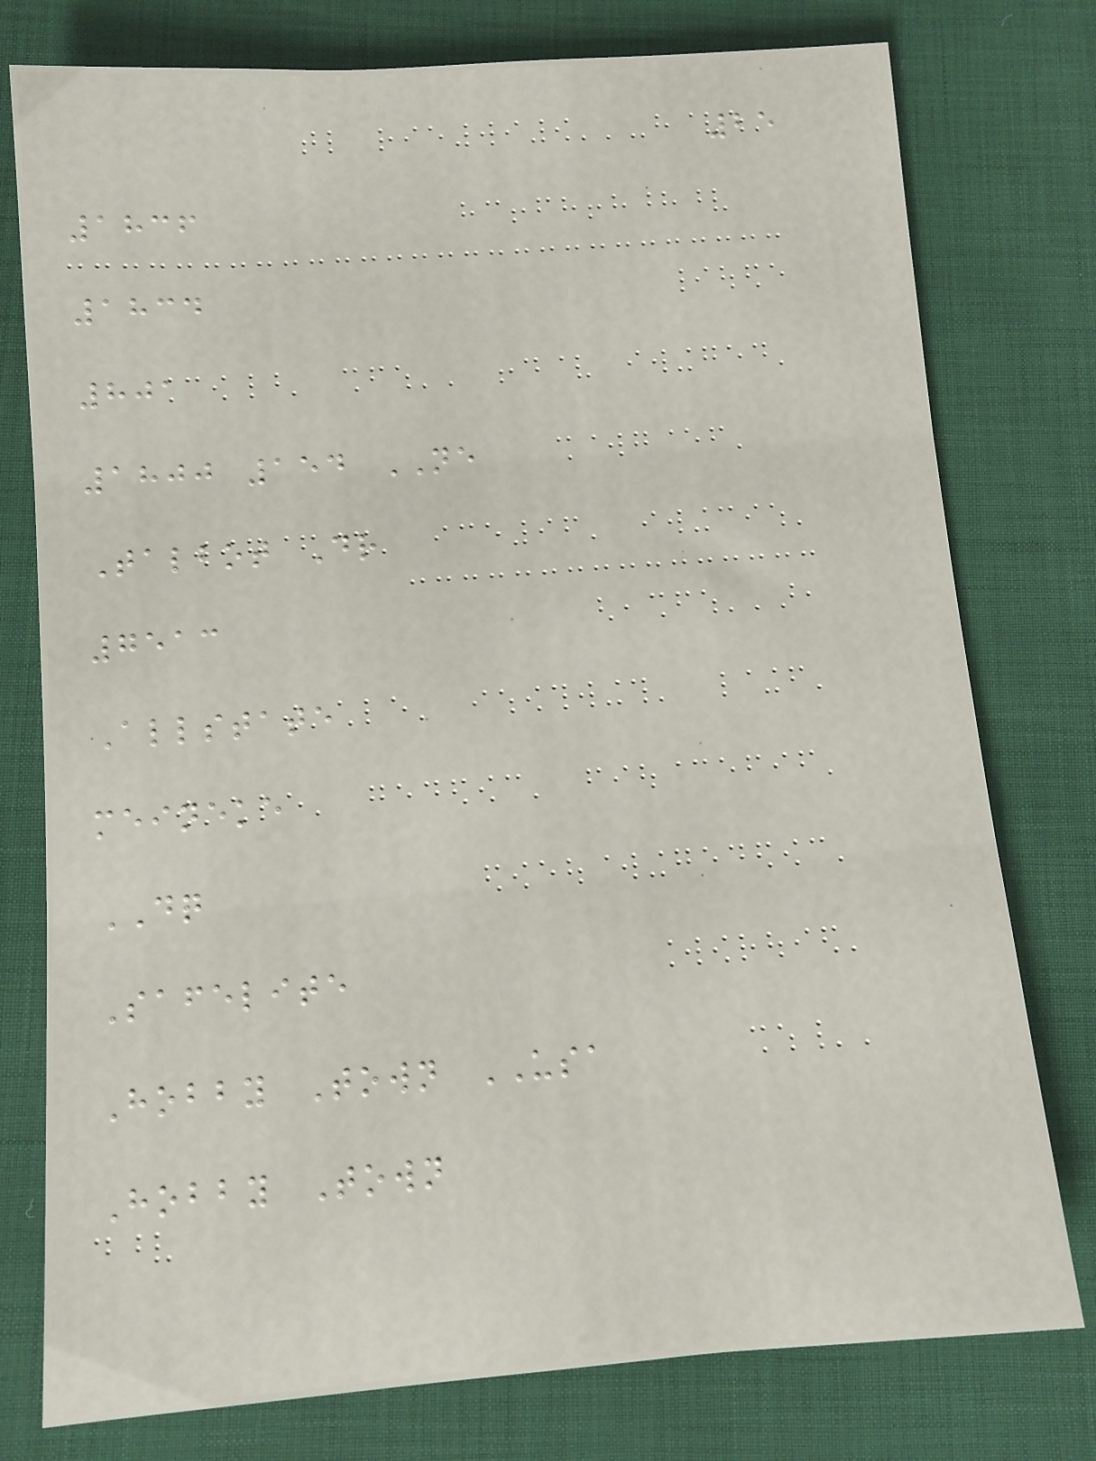25
1836
1834
801
1800 154 NE
Talbot Dr
7513
Allstate
meineke
DQ
Safelite
Hobby Town USA
Hobby Town
